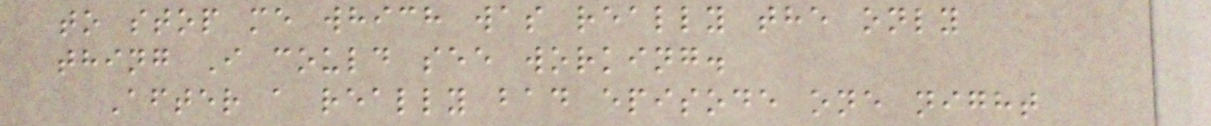to stop me which was really the only
thing I could see working.
After a really bad episode one night
